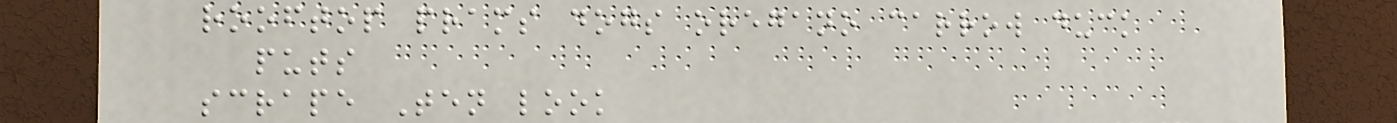rooftop prams dogs oregano carrow duck
puts
scrape Ten look
